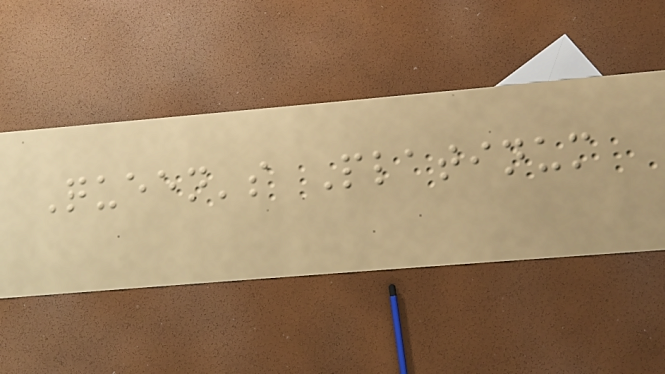Queen's Platinum
